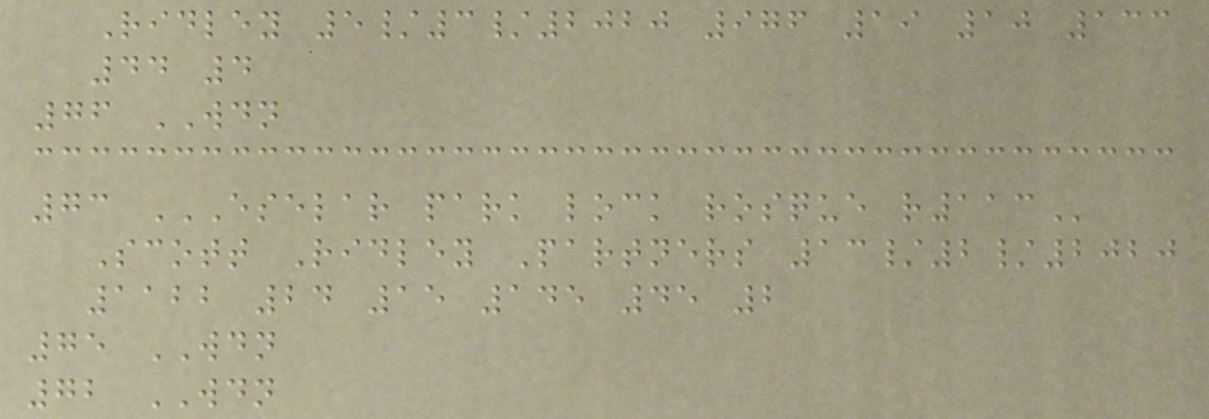Ridley 5/3/2020 976 19 10 133
44 4
76 WDN
73 ESELAR PARK LOCK ROSQUE R113
Scott Ridley Partners 13/2/2020
1122 24 15 145 45 2
75 WDN
72 WDN
